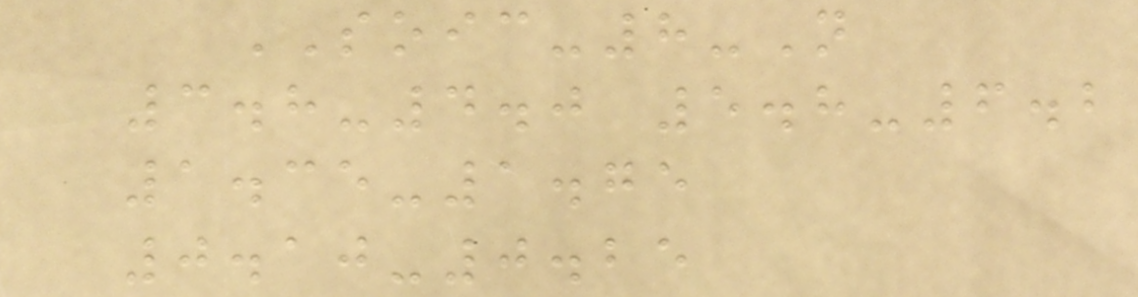SOIC-8-N
3.8-4.0 5.8-6.2
1.35-1.75
0.10-0.25
